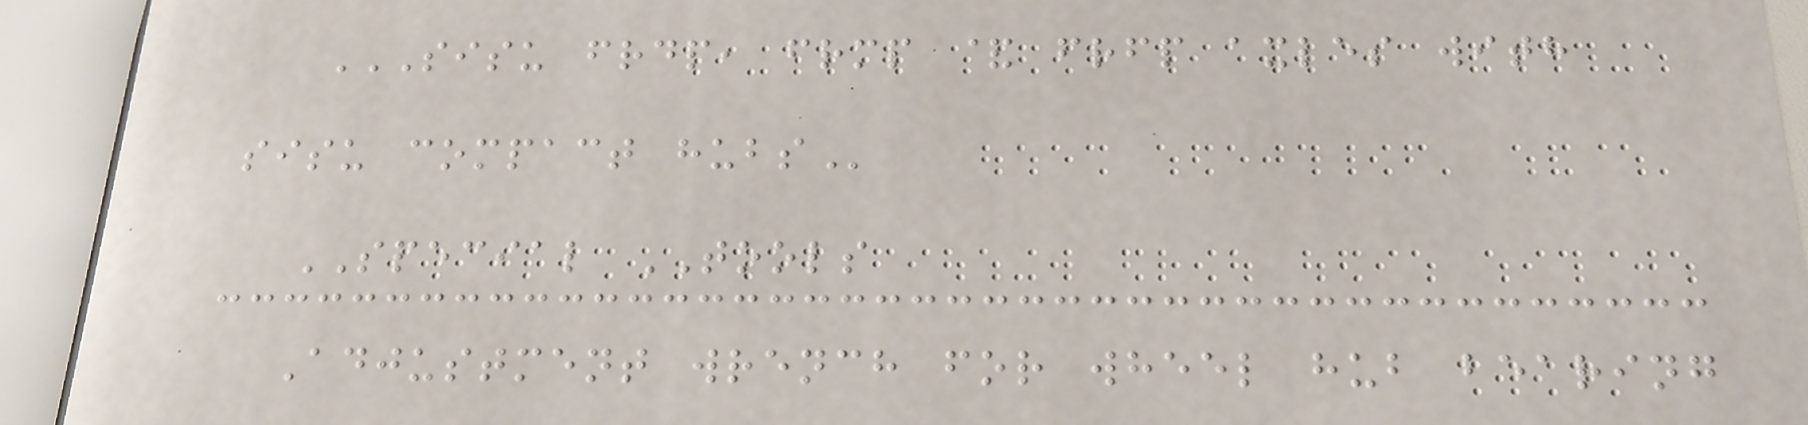SISU FRDP, FRMP & FRFP AXLES WITH
SISU COMPACT HUBS
SPECIAL TOOLS
Adjustment wrench for wheel hub bearing
